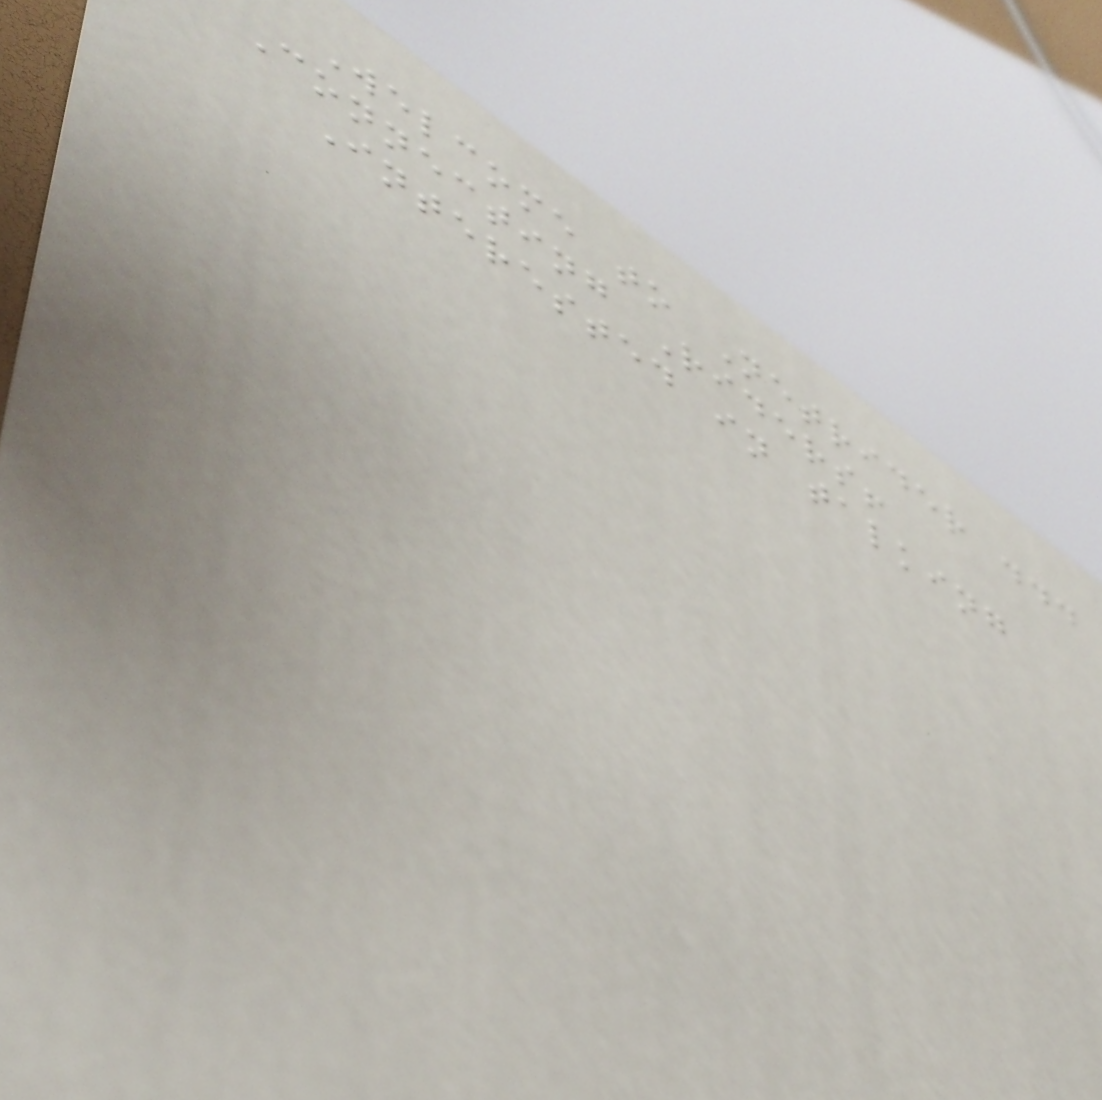Welcome to Netrider ...
Connecting Riders!
Interested in talking
